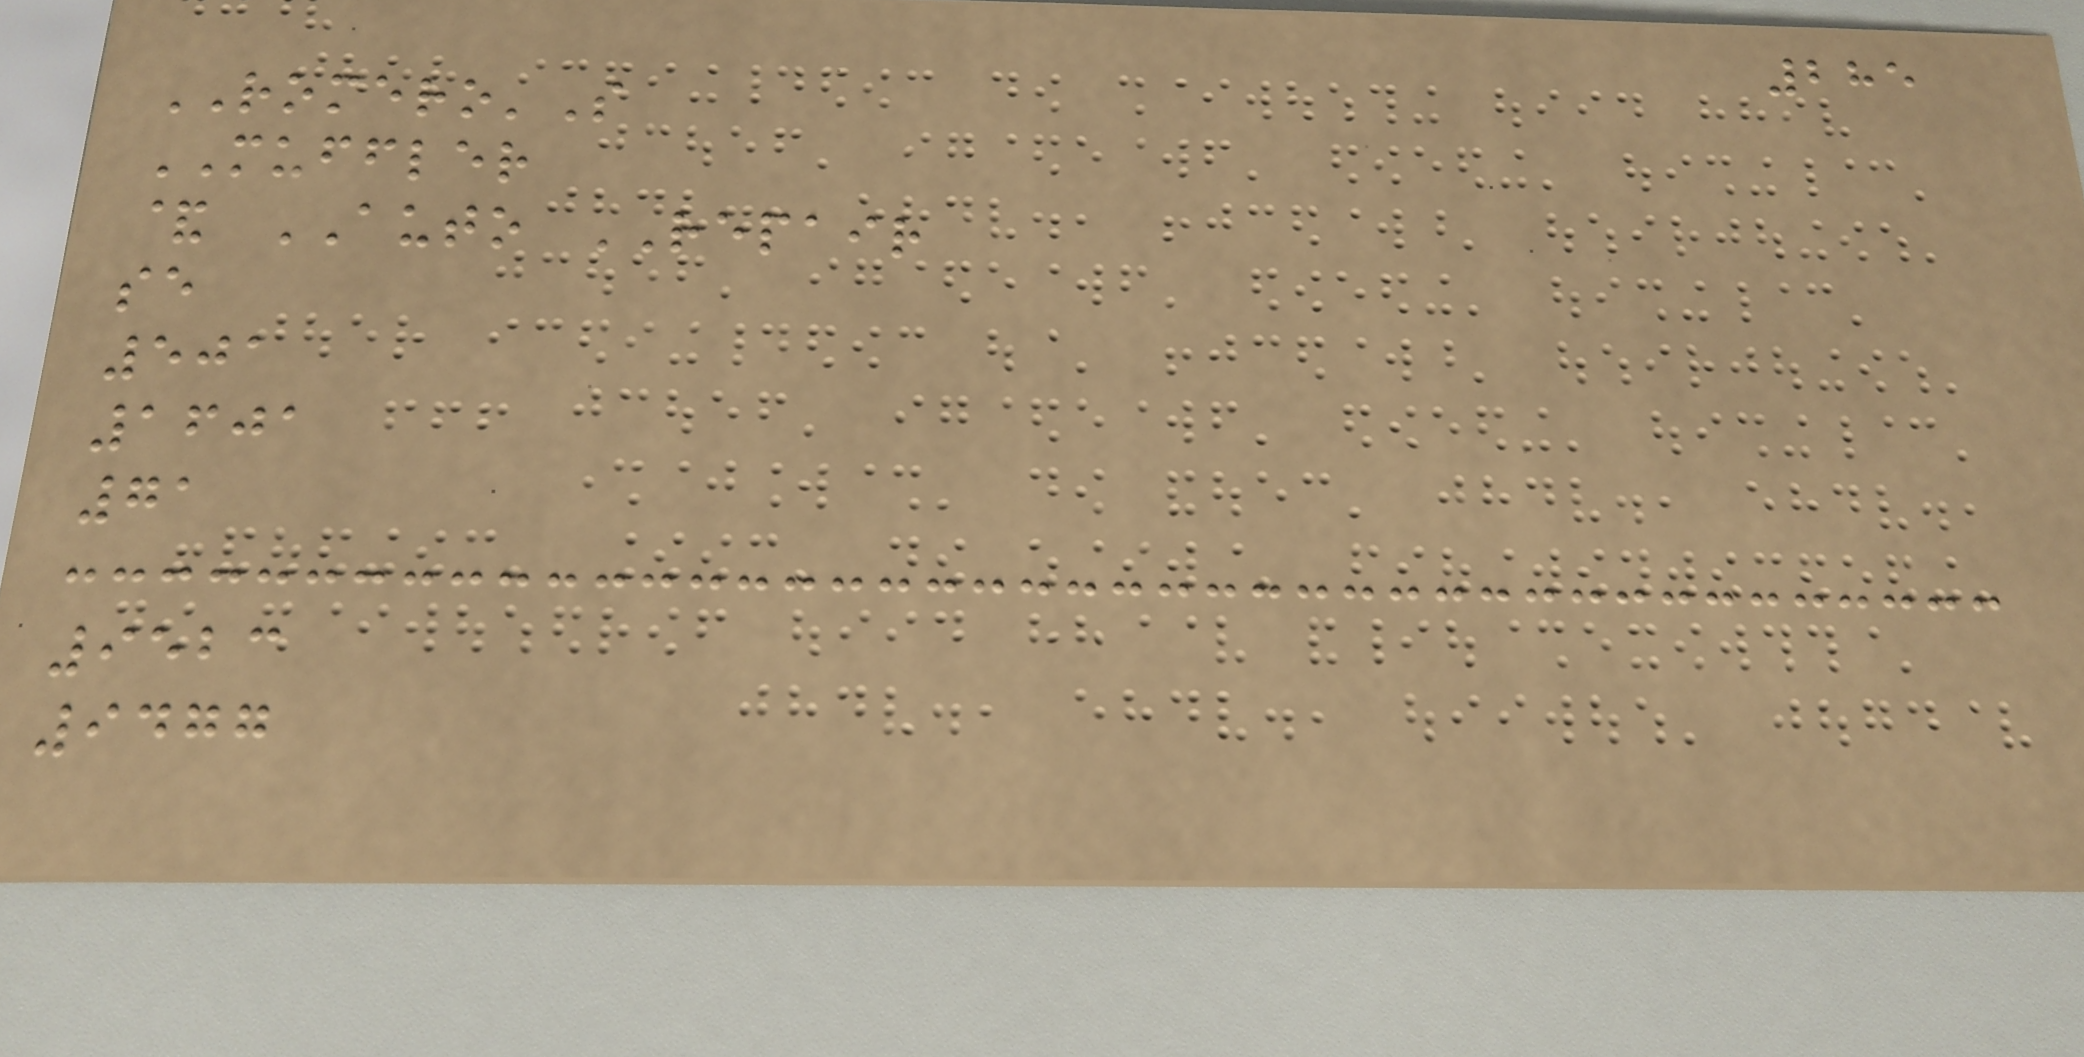285
ROMERO'S
MUFFLER
& AUTO REPAIR
se
501
1601
71
9523
9477
